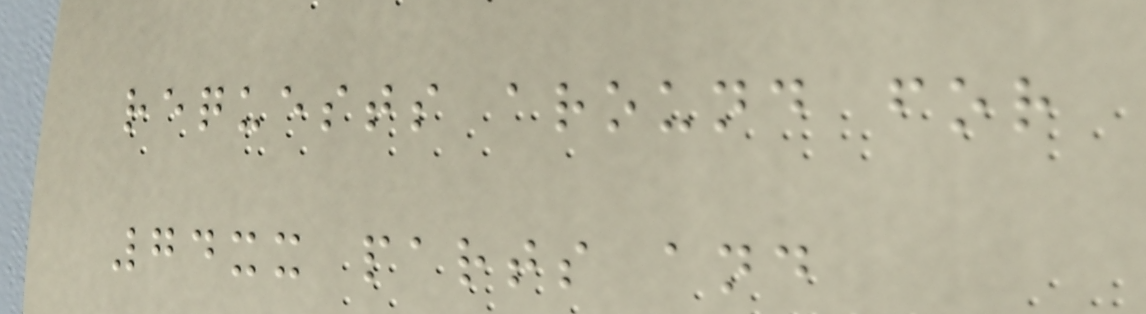requests around for
74xx parts and
